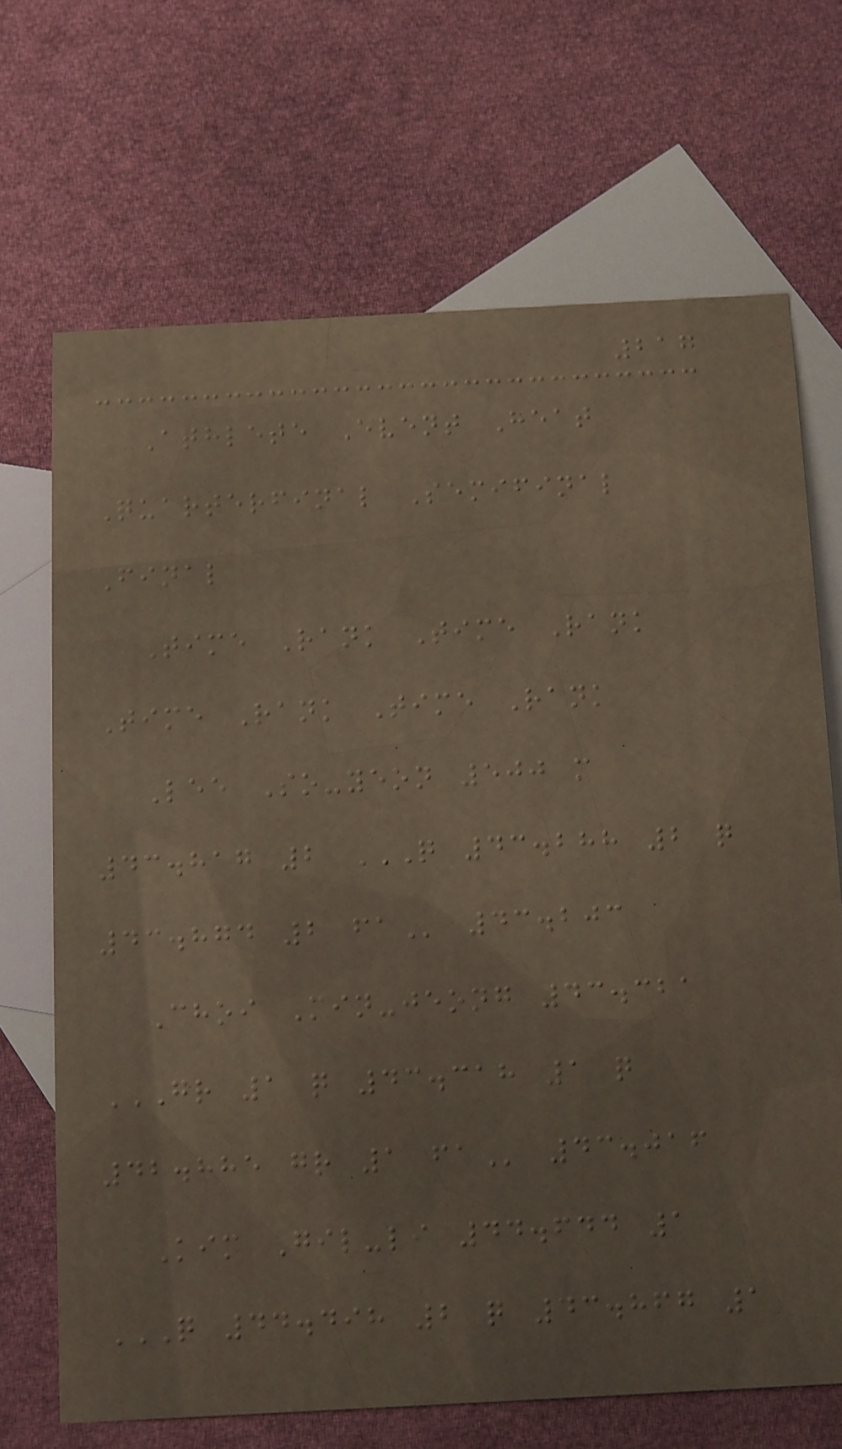217
Athlete Event Heat
Quarterfinal Semifinal
Final
Time Rank Time Rank
Time Rank Time Rank
Lee So-yeon 500 m
43.817 2 Q 43.288 2 Q
43.874 2 FA 43.203
Choi Min-jeong 43.321
GR 1 Q 43.318 1 Q
42.885 GR 1 FA 43.016
Kim Gil-li 44.644 1
Q 44.498 2 Q 43.867 1
